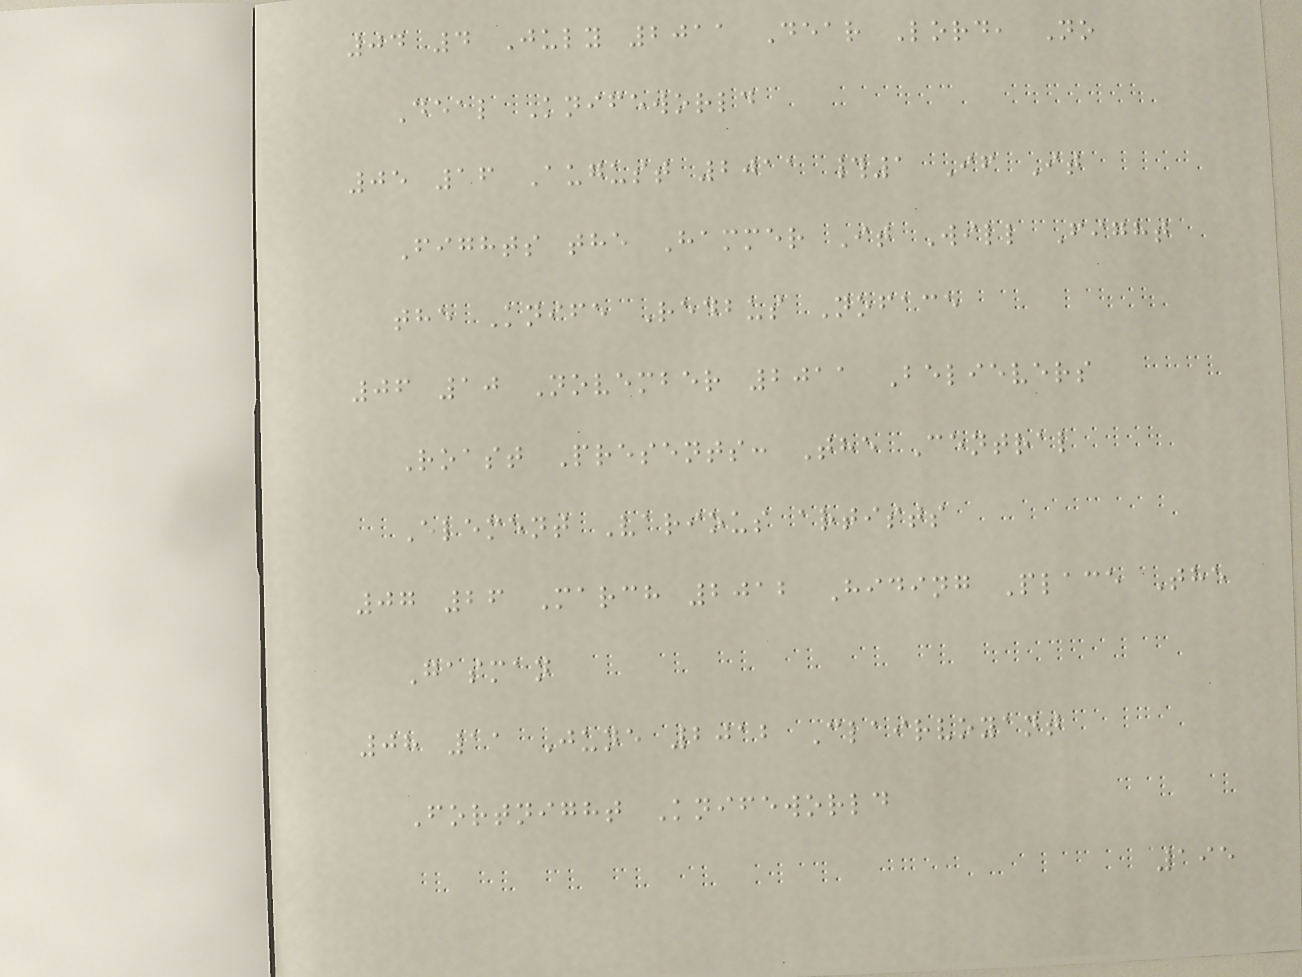04 4 July 2011 Dear Lord, No
Deal Knifeworld
05 16 August 2011 #1 If It
Fights the Hammer It Will Fight
the Knife Redbus Noface
06 10 November 2011 Believers
Roast Presents: The Central
Element Various artists
07 26 March 2012 Hiding Place The
Gasman
08 11 June 2012 Clairvoyant
Fortnight Knifeworld
195
